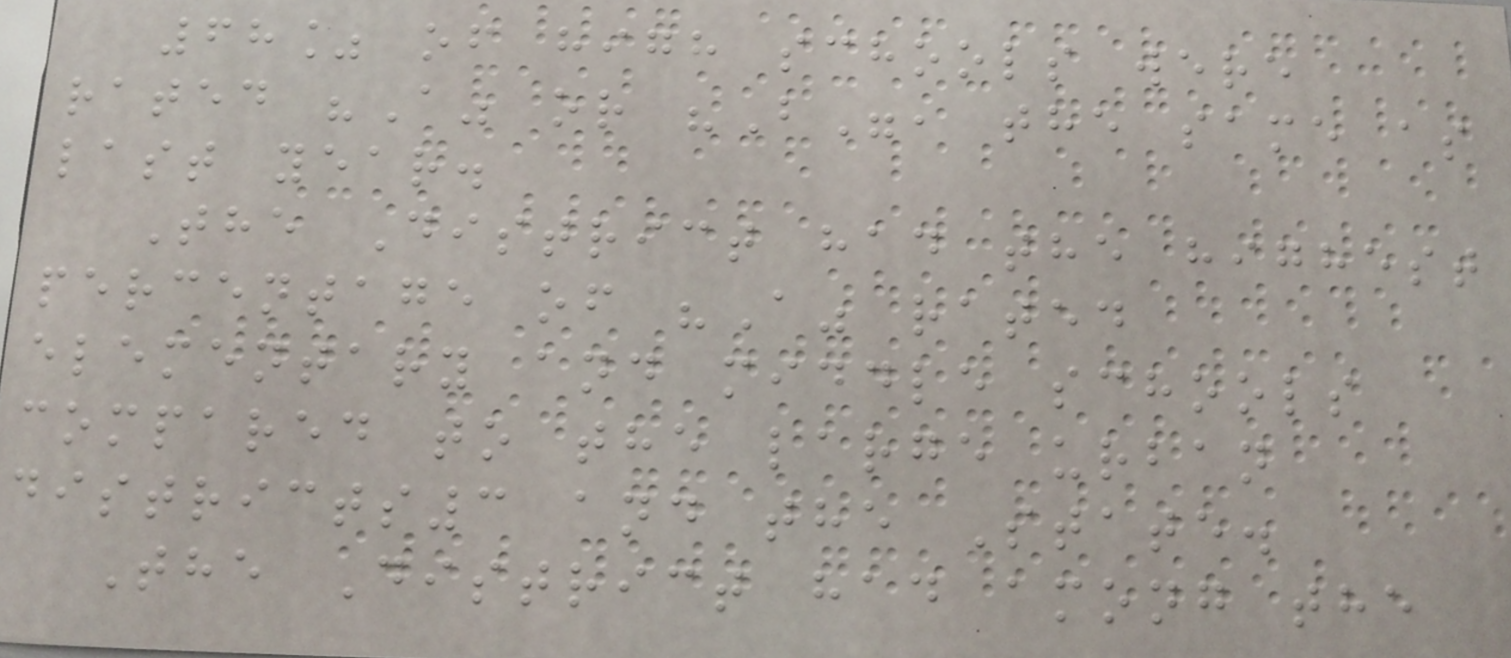68% of high schools were
rated "A" or "B", the same as
last year.
The District had the highest
percentage of "A" rated
elementary and middle schools
compared to the large urban
districts3 and the State.
The District had among the
